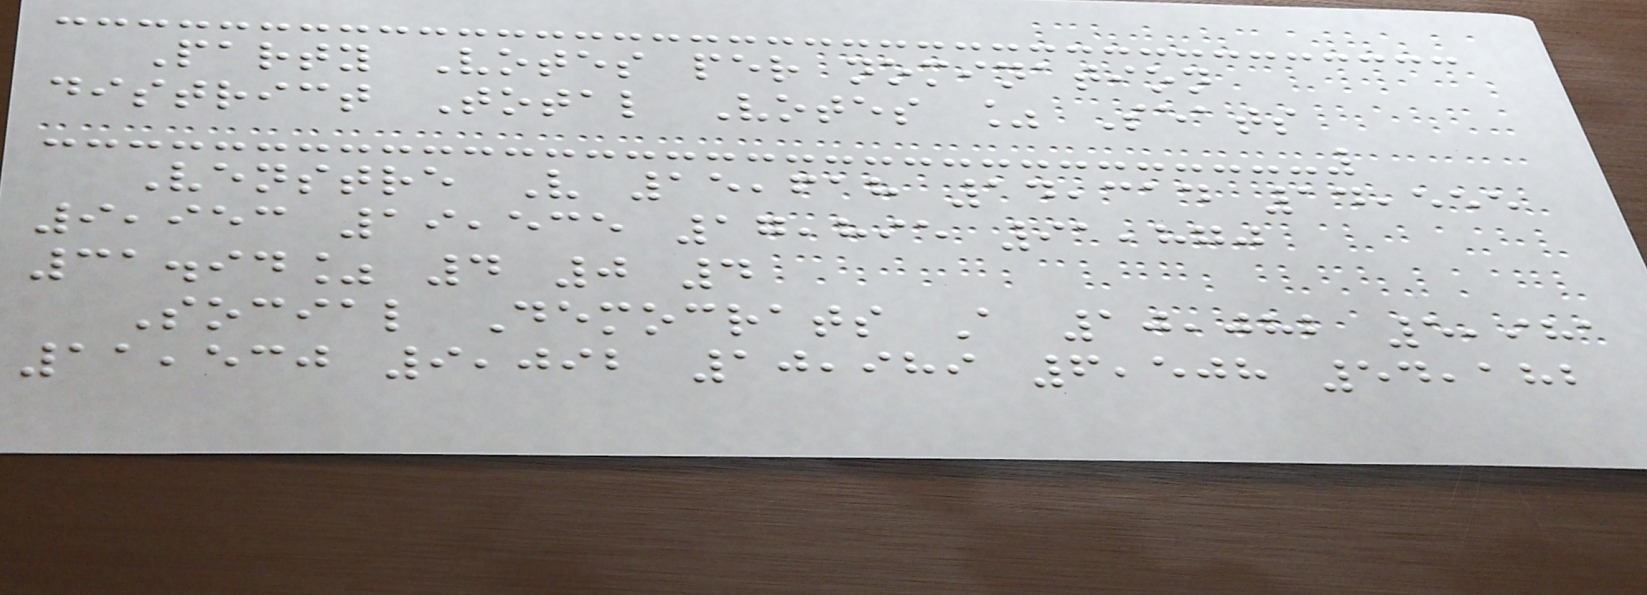Party Votes per nomination
district Total Votes % Seats
Venstre V 15,618 14,314 14,555
9,953 19,535 17,895 91,870
31.94% 4 0 4
Social Democrats A 10,082 5,981
11,530 9,092 10,989 6,508 54,182
